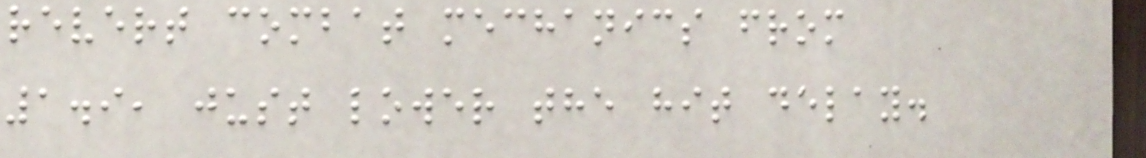revert combat mechanics from
1.9, just lower the hit delay.
